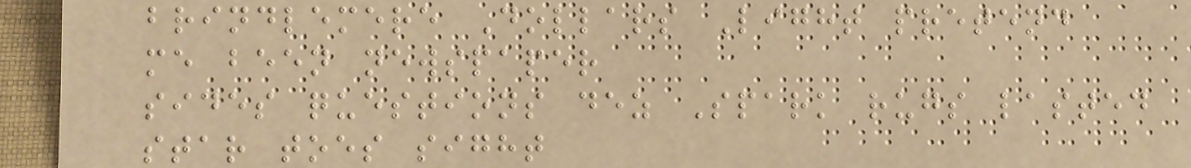brindlemere Dollars Light pretend
me been newspaper
sides questions dez Spark rugs lasted
star toes sight
